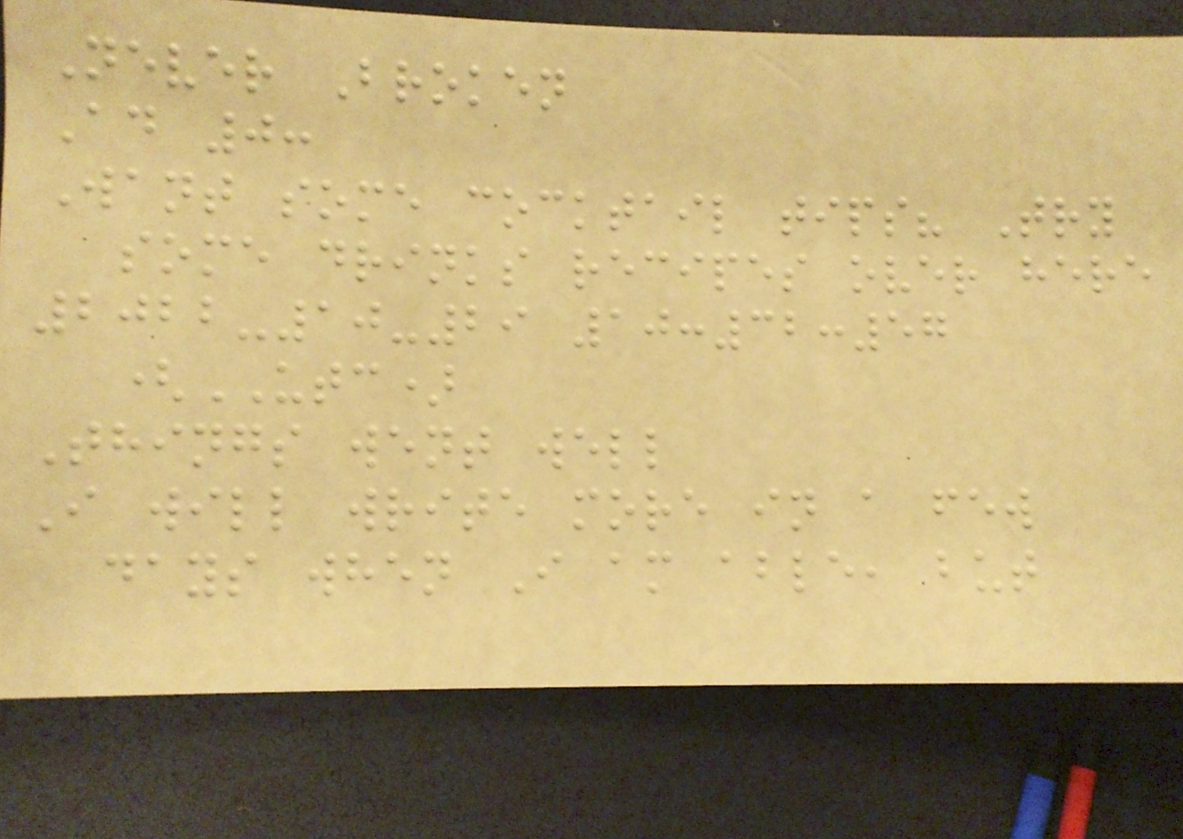Never Broken
Ad 0:
Want some cocktail tips? Try
some drinks recipes over here
2022-10-29 10:32:57
(UTC)
Things went well
I will write more in a few
days when I am able, but
